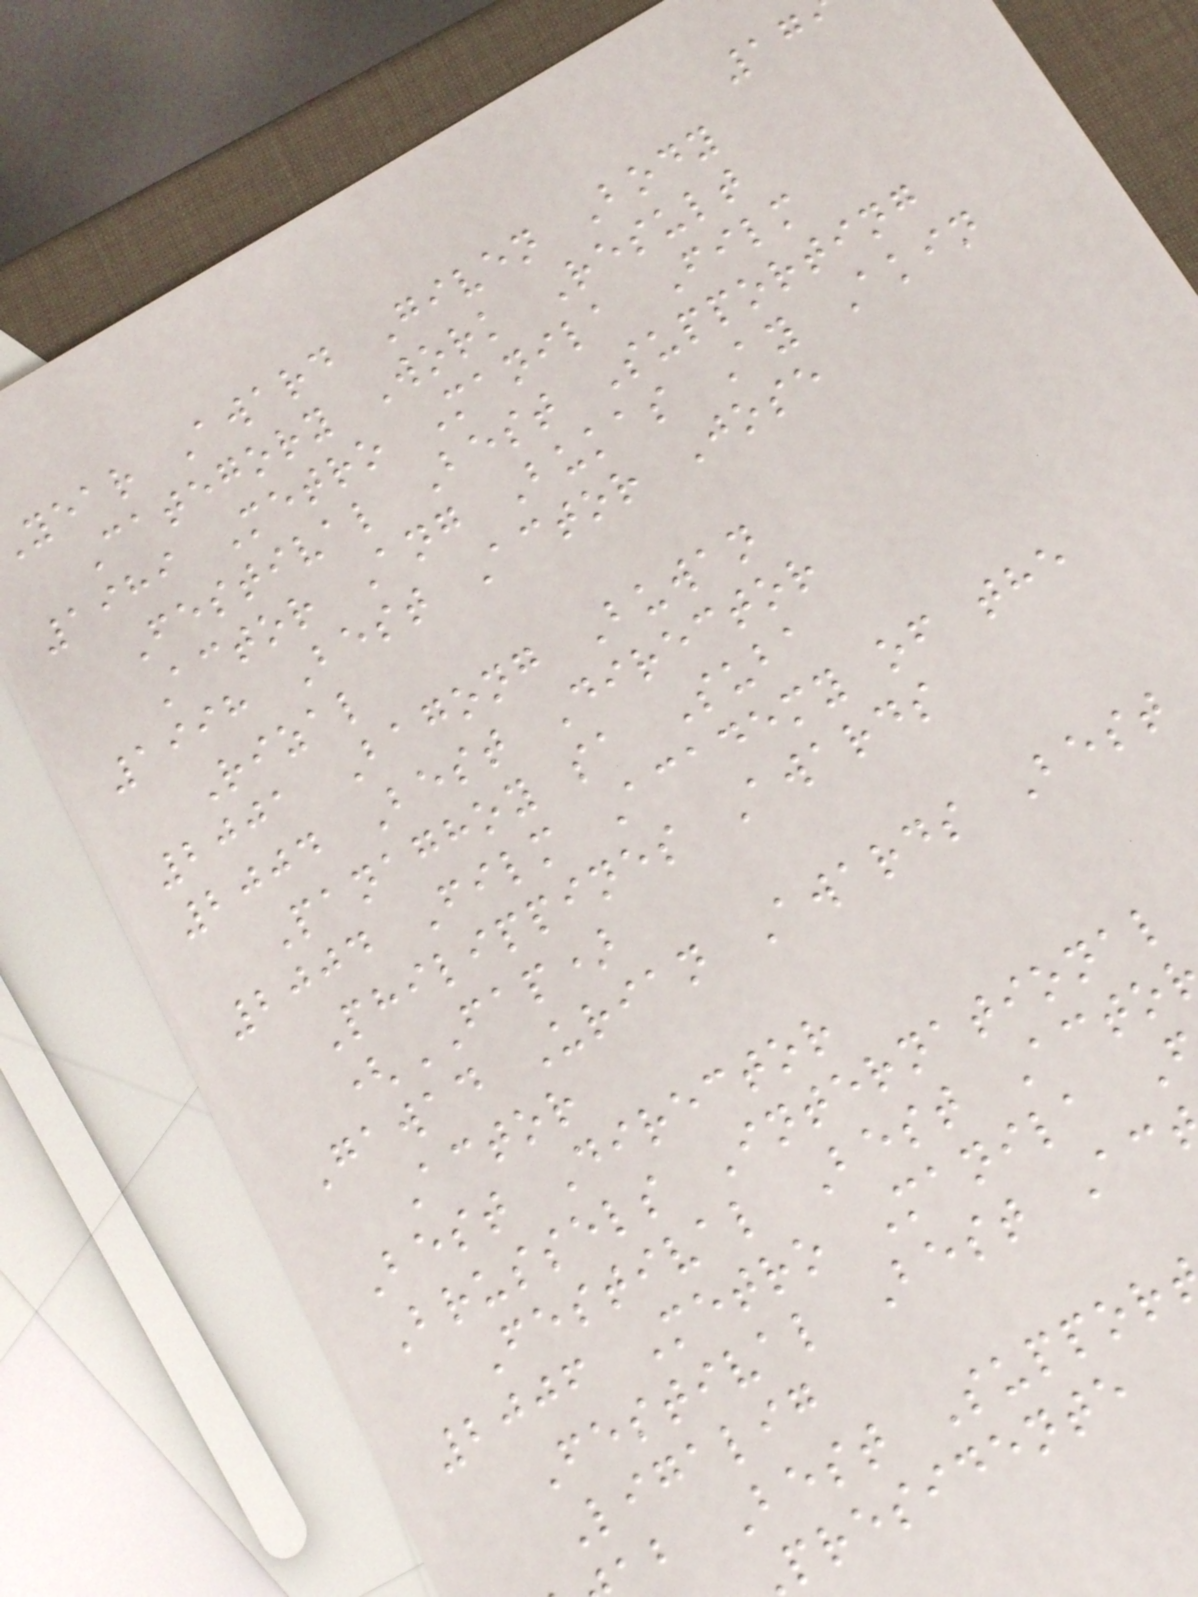year Award Given Body
Category Work Result
1989 Metro Manila Film
Festival Best Supporting
Actor Ang Bukas Ay Akin
1998 Best Actor Jose
Rizal
2001 Bagong Buwan
2004 Best Director
Panaghoy sa Suba
2004 Film Academy of the
Philippines Awards
(FAP)
Gawad Urian Awards Best
Actor
Best Director
Brussels International
Festival Best Acto
2006 Metro Manila
Festival Best Ac
Ligalig
ab Best Suppor
presidente
